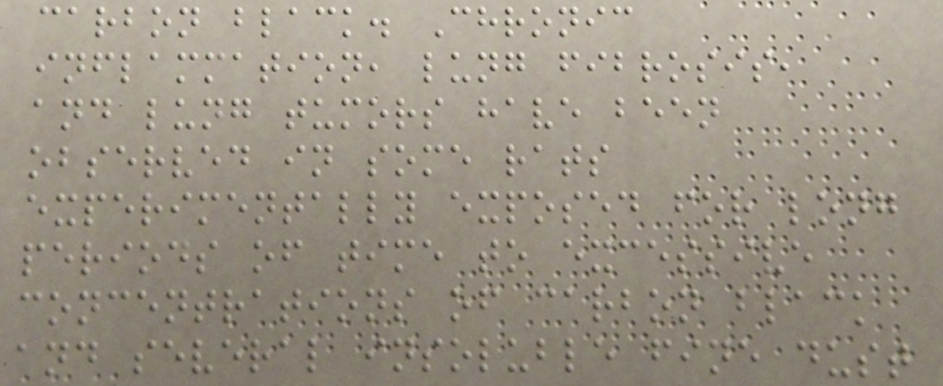carbon black. Chronic
inflammation, lung fibrosis,
and lung tumors have been
observed in some rats
experimentally exposed for long
periods of time to excessive
concentrations of carbon black
and several insoluble fine dust
